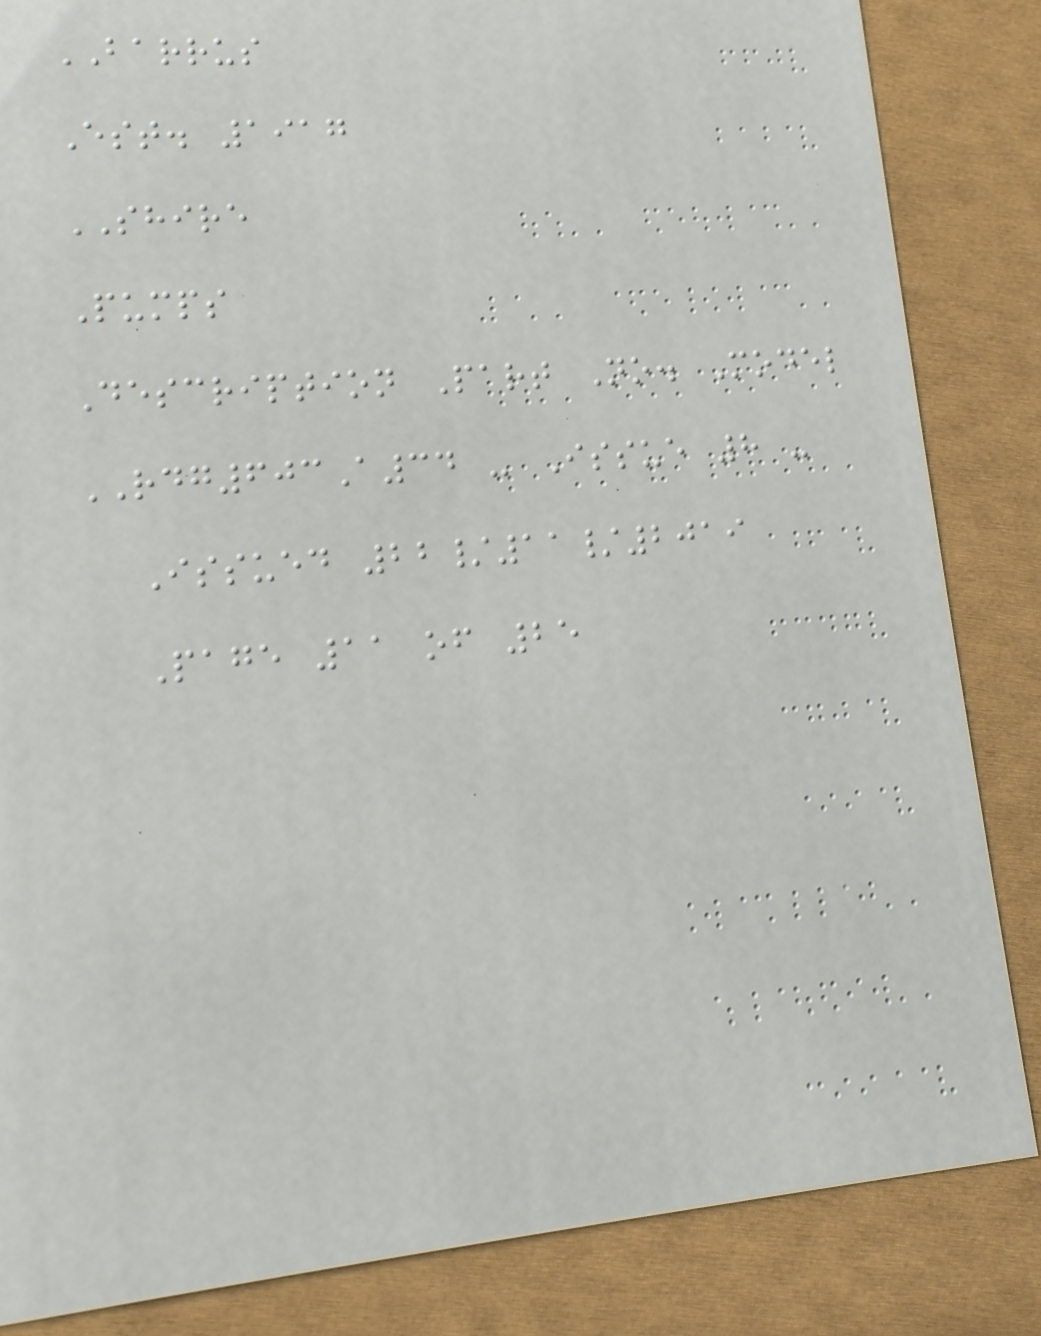BARRUS
Est. 1917
SHIRE
Pumps
Description Part No. Model
RDG603A34 - Issue 8 -
Issued 22/11/2019
Page 11 of 25
